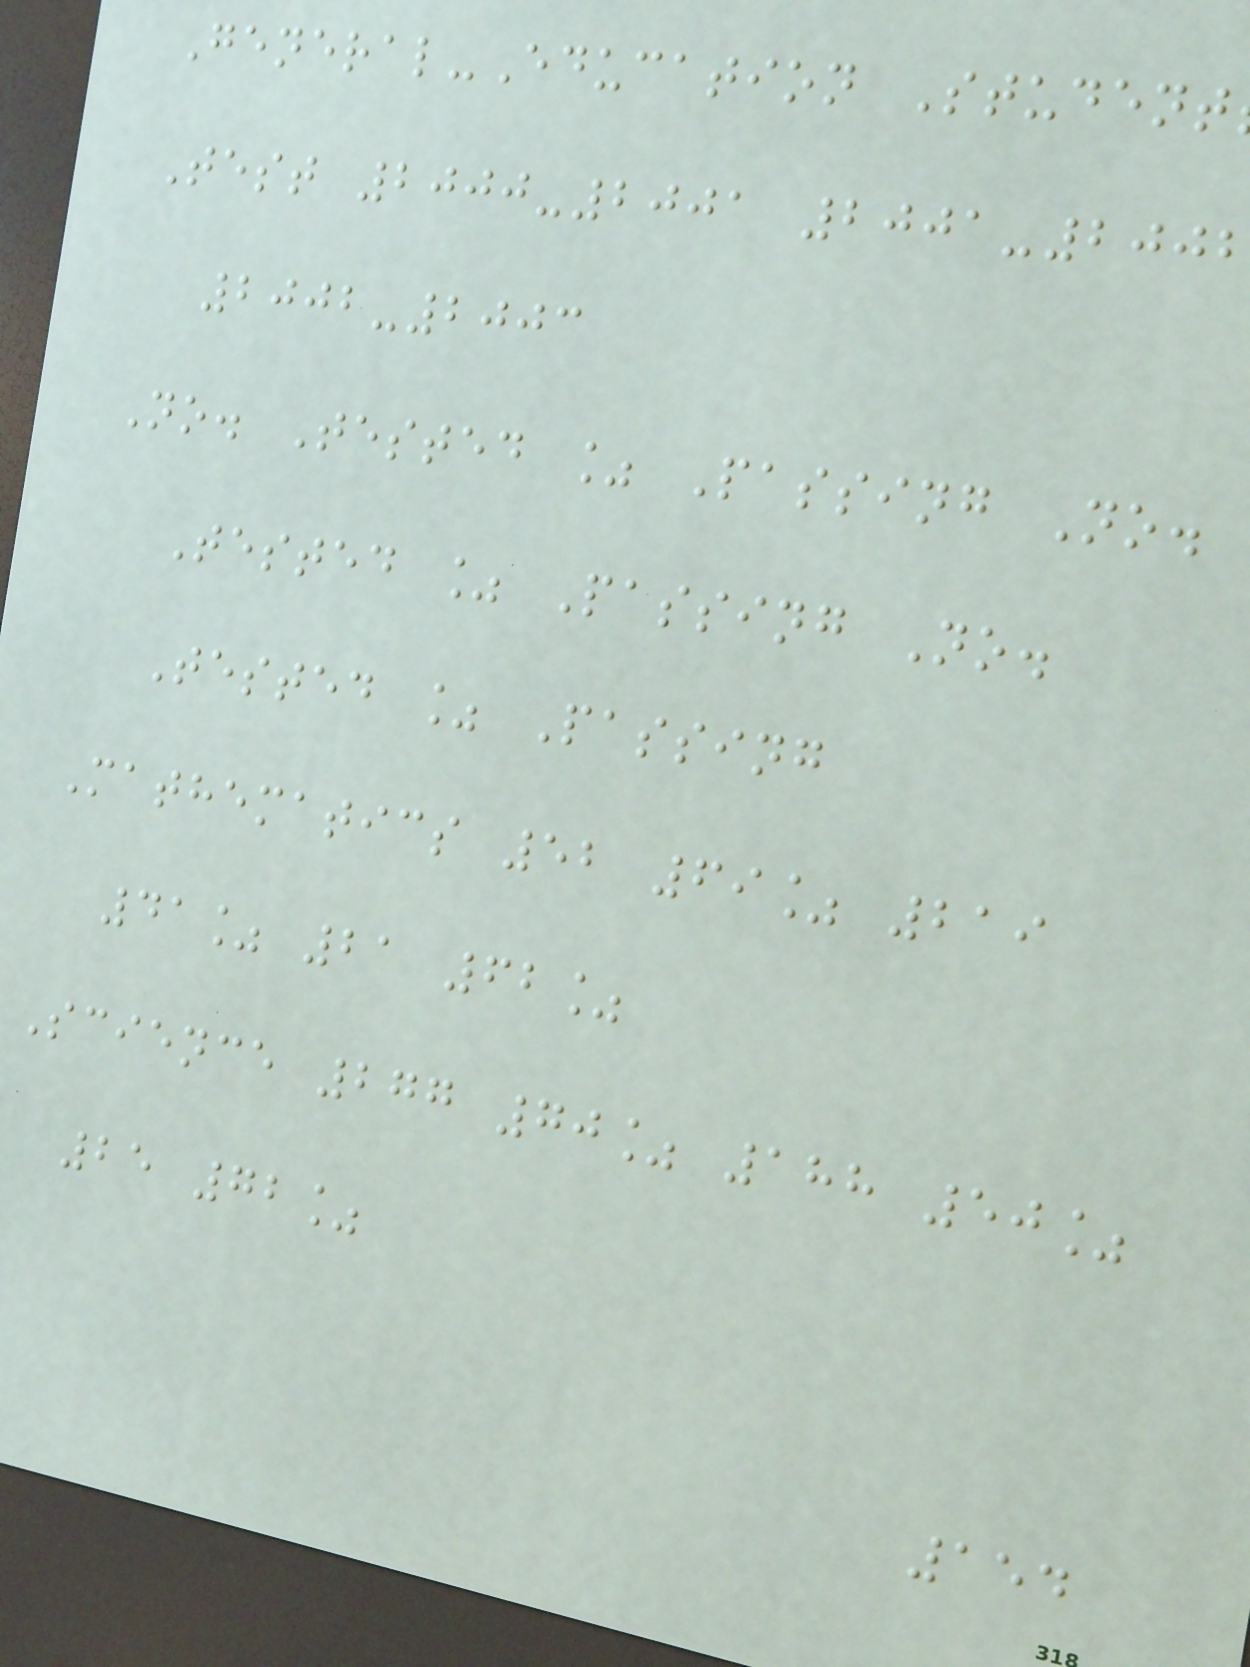General-Education Student
Test 2000-2001 2001-200
2002-2003
No. Tested % Passing No.
Tested % Passing No.
Tested % Passing
Mathematics 52 69% 219
41% 21 62%
Science 277 70% 188 50%
25 72%
154
